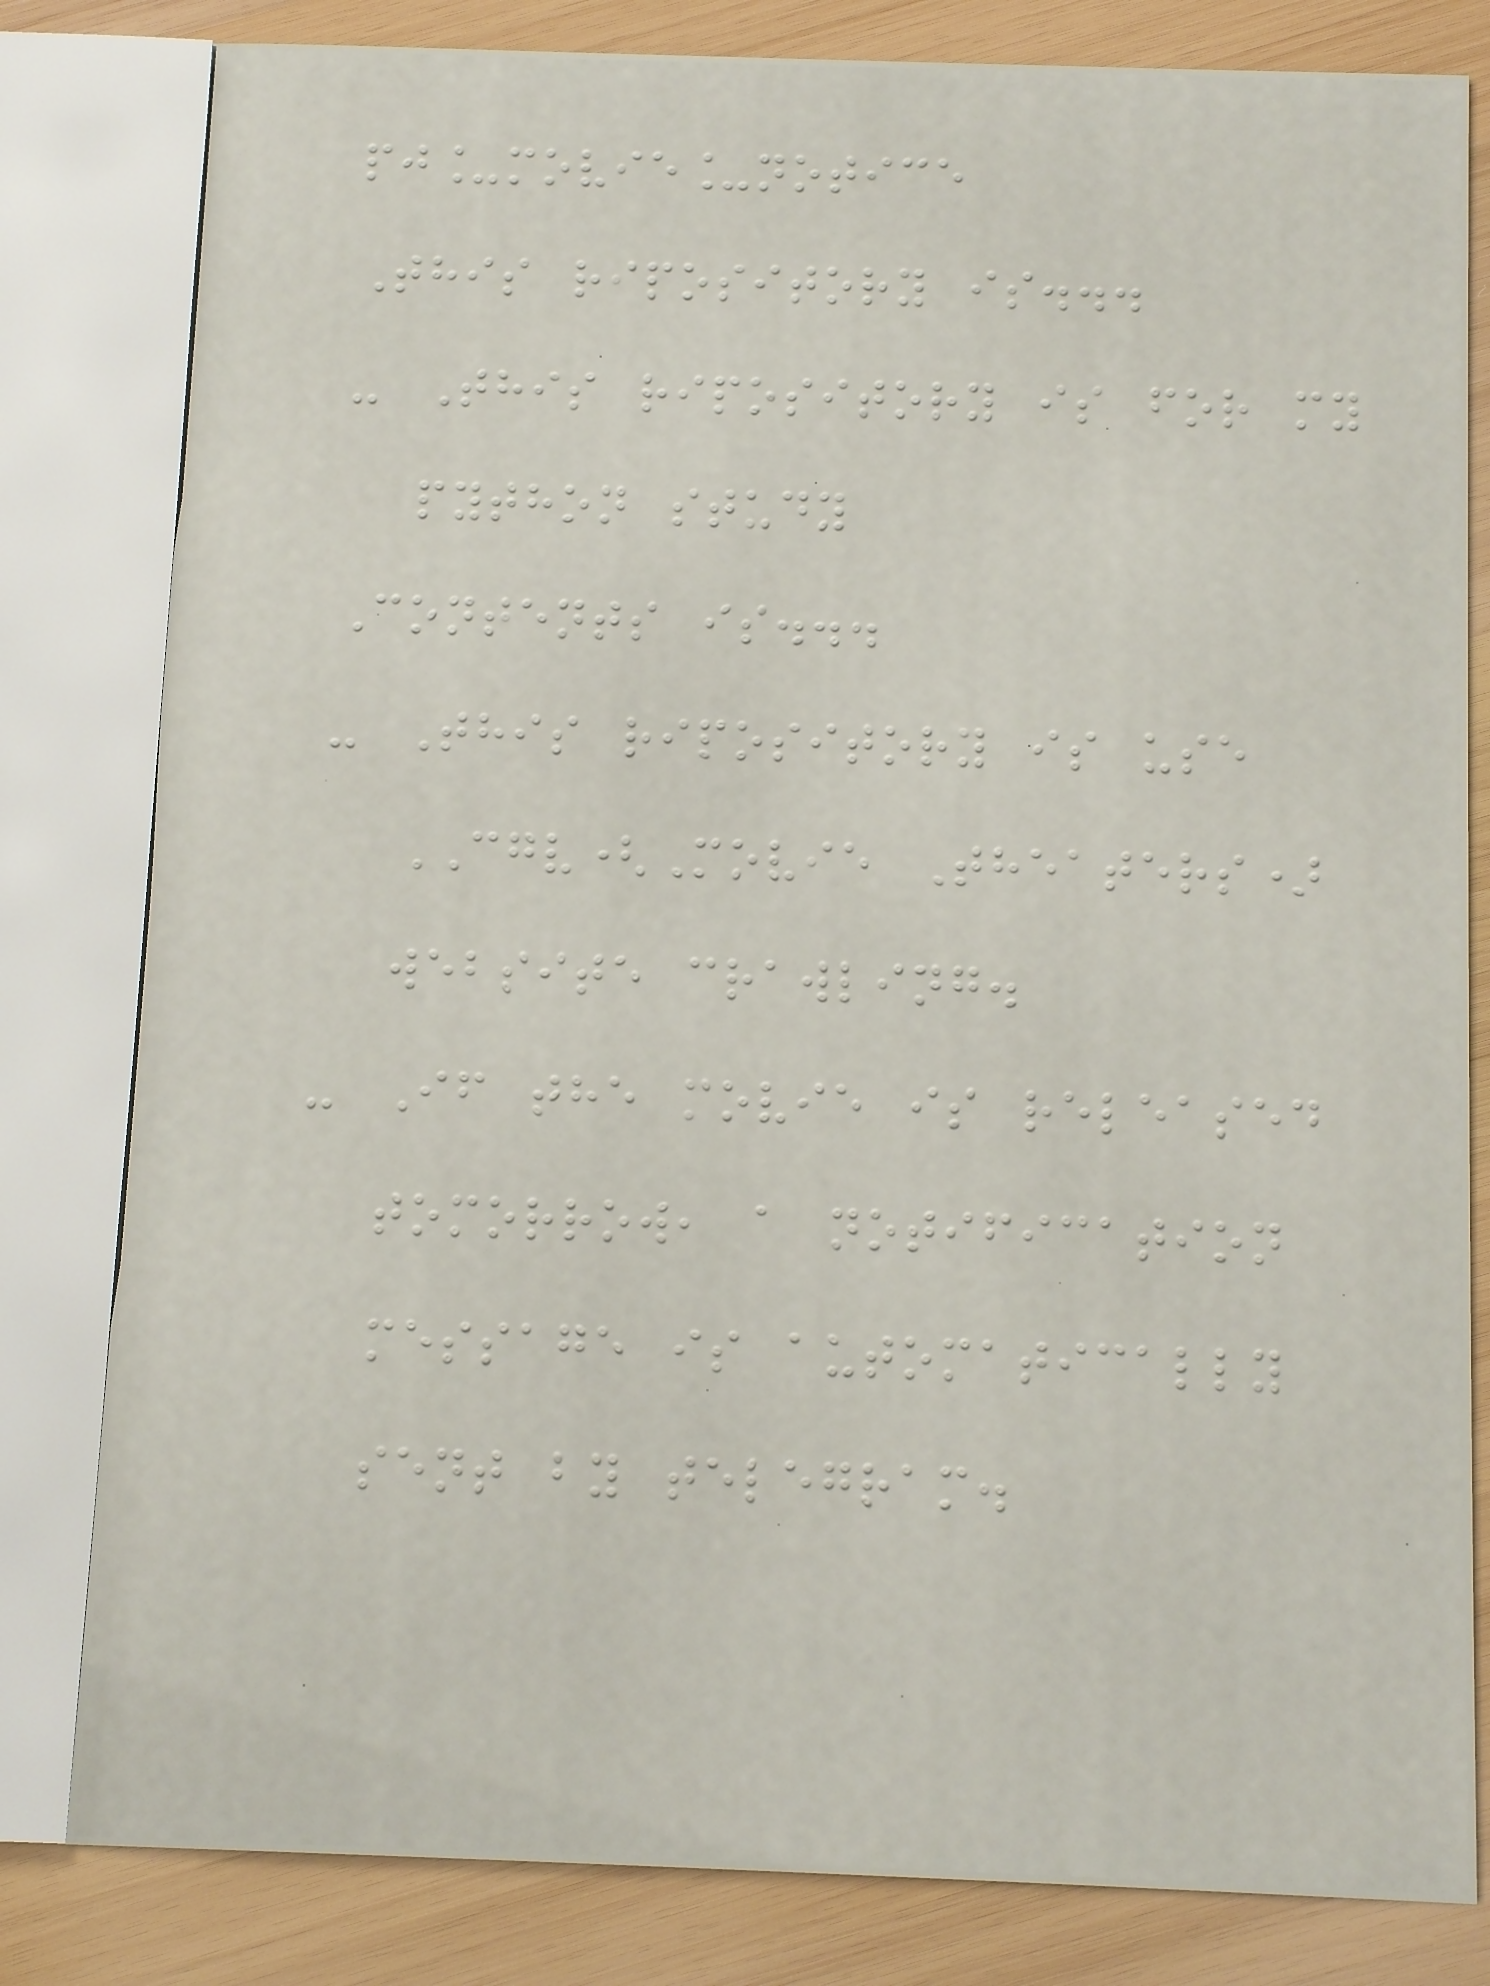pj_movie_notice
This ripository is...
- This ripository is for my
python study
Contents is...
- This ripository is use
CGV(Movie Theaters)
website crawling.
- If the movie is released
tomorrow, a notification
message is automatically
sent by telegram.
